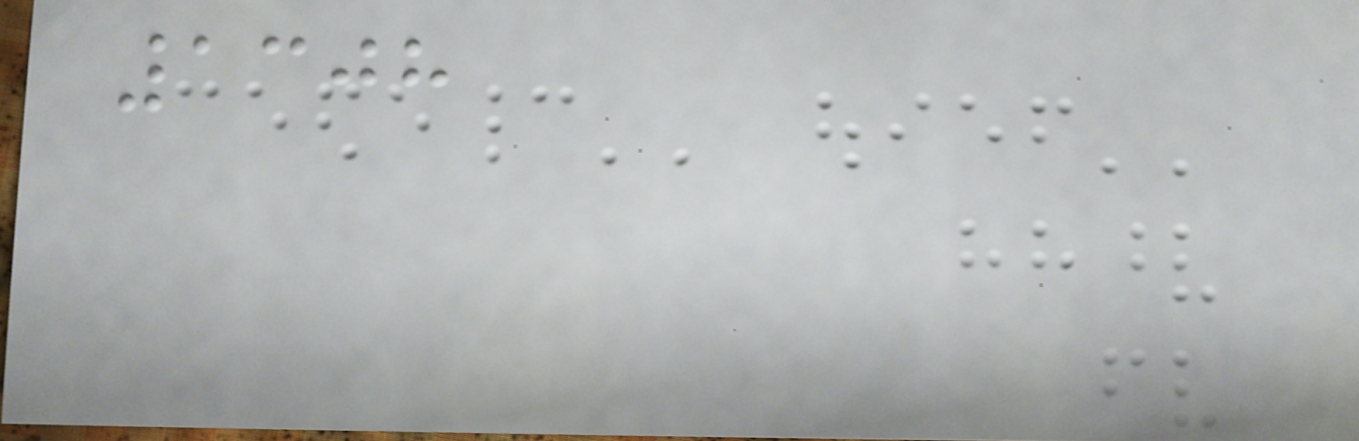1308
